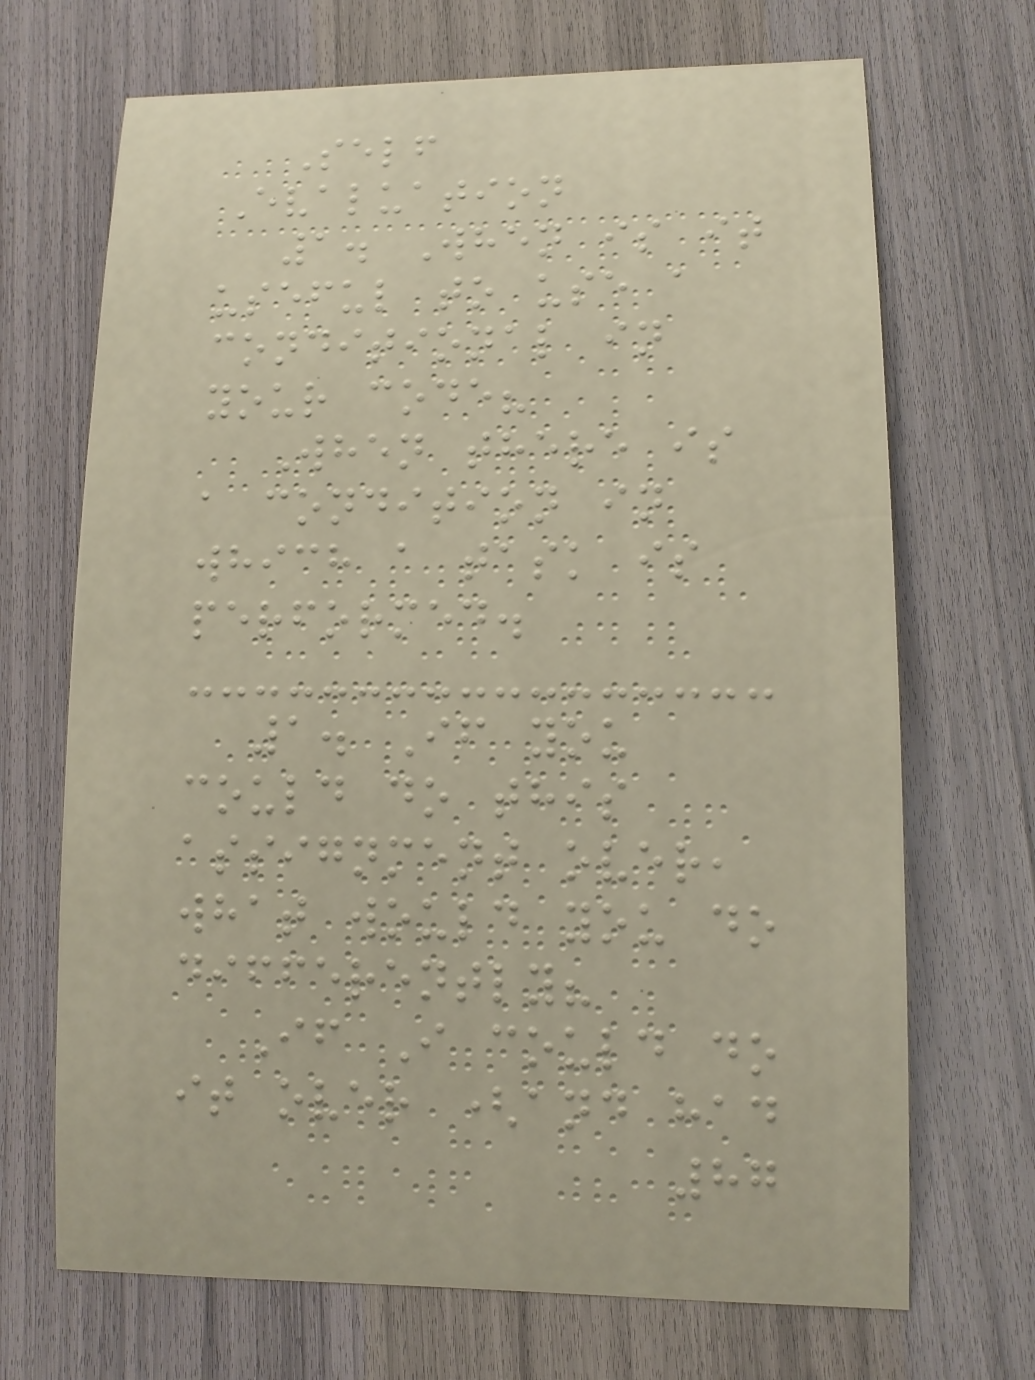Self
Evaluation
1. When is it
useful to use a
conditional in
your code?
When there is
a condition in
which a task is
performed.
1. If you
could do this
assignment over,
what would you do
differently?
If I could do
it over (and had
87
